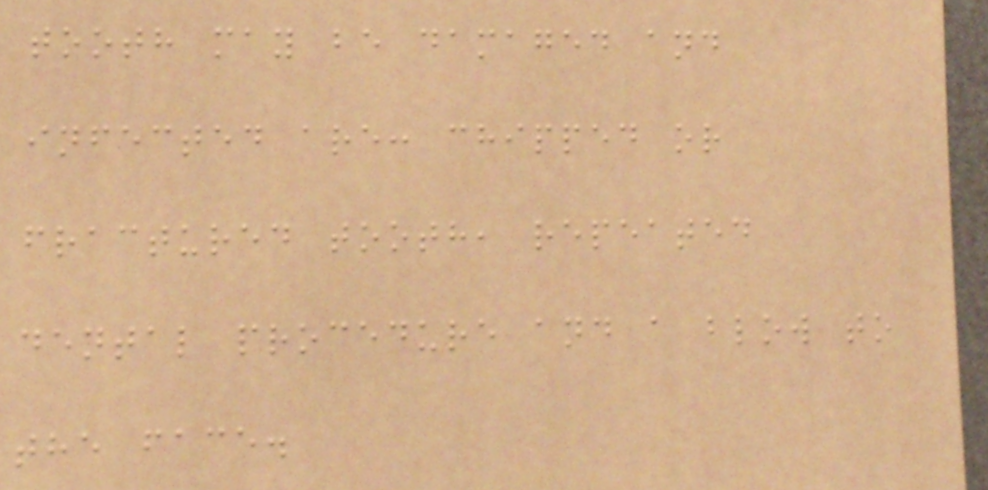tooth may be damaged and
infected are: chipped or
fractured tooth, repeated
dental procedure and a blow to
the face.
